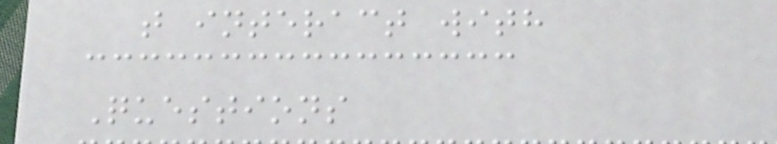t interact with
Questions
